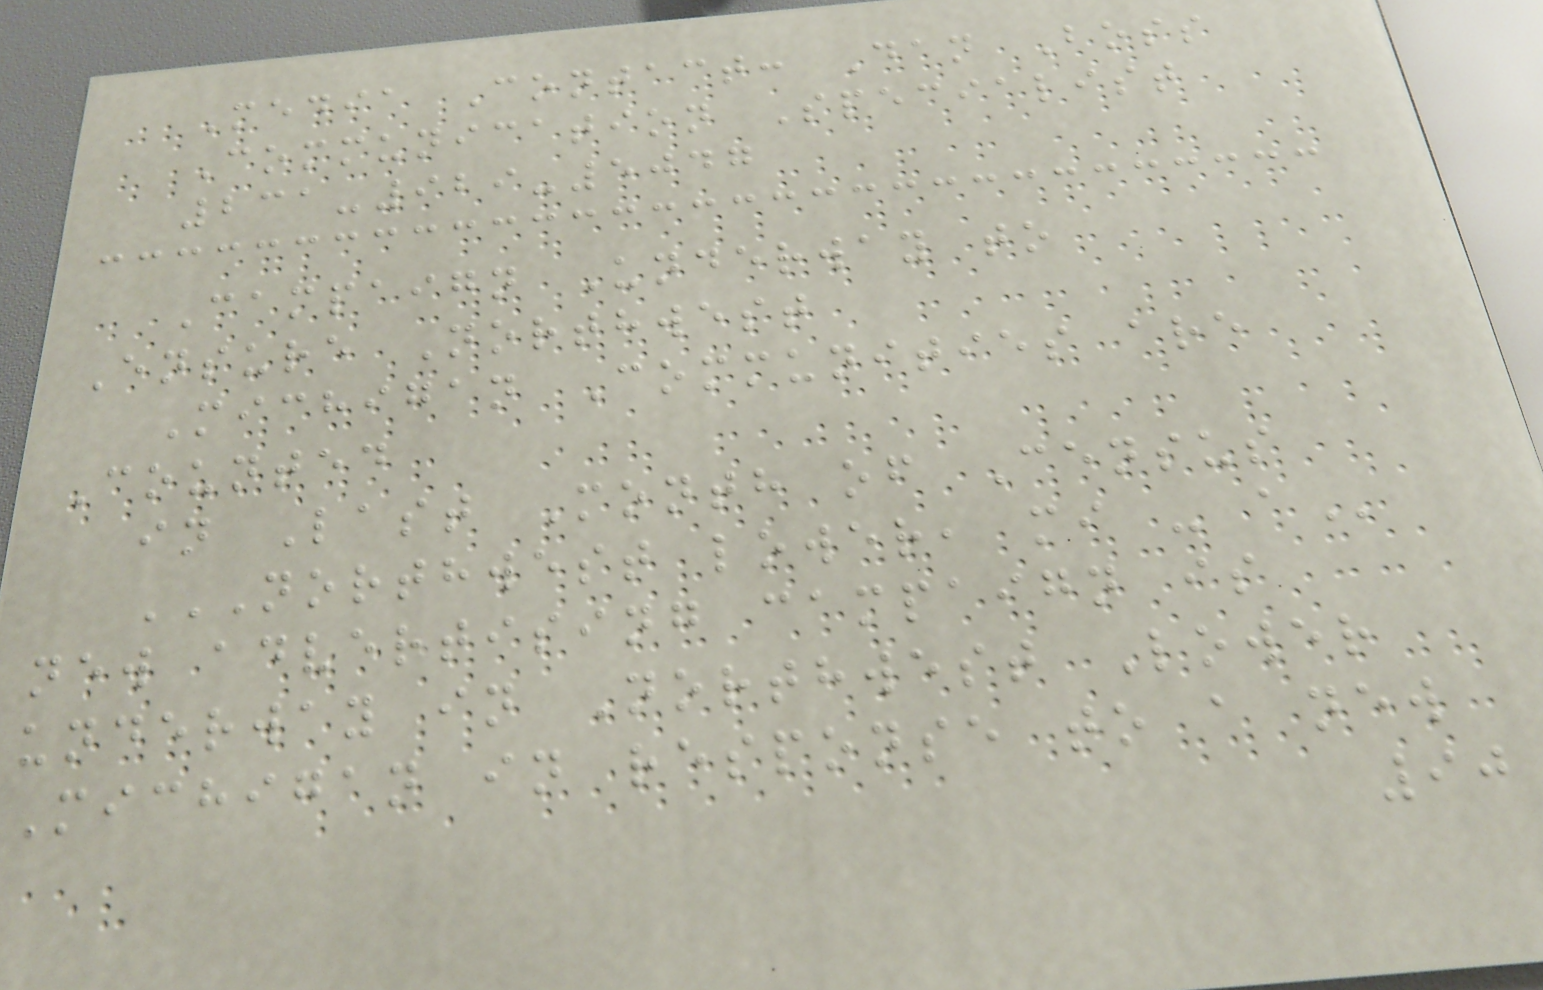Media Contact: Dan Boss
Communication Specialist
231-929-5047
Campaign Underway to
Ensure Northwest
Michigan Communities are
Counted
in Last Month of Census
NORTHWEST LOWER, MI - A
new advertising campaign is
underway in Northwest Lower
Michigan in response to a new
90
